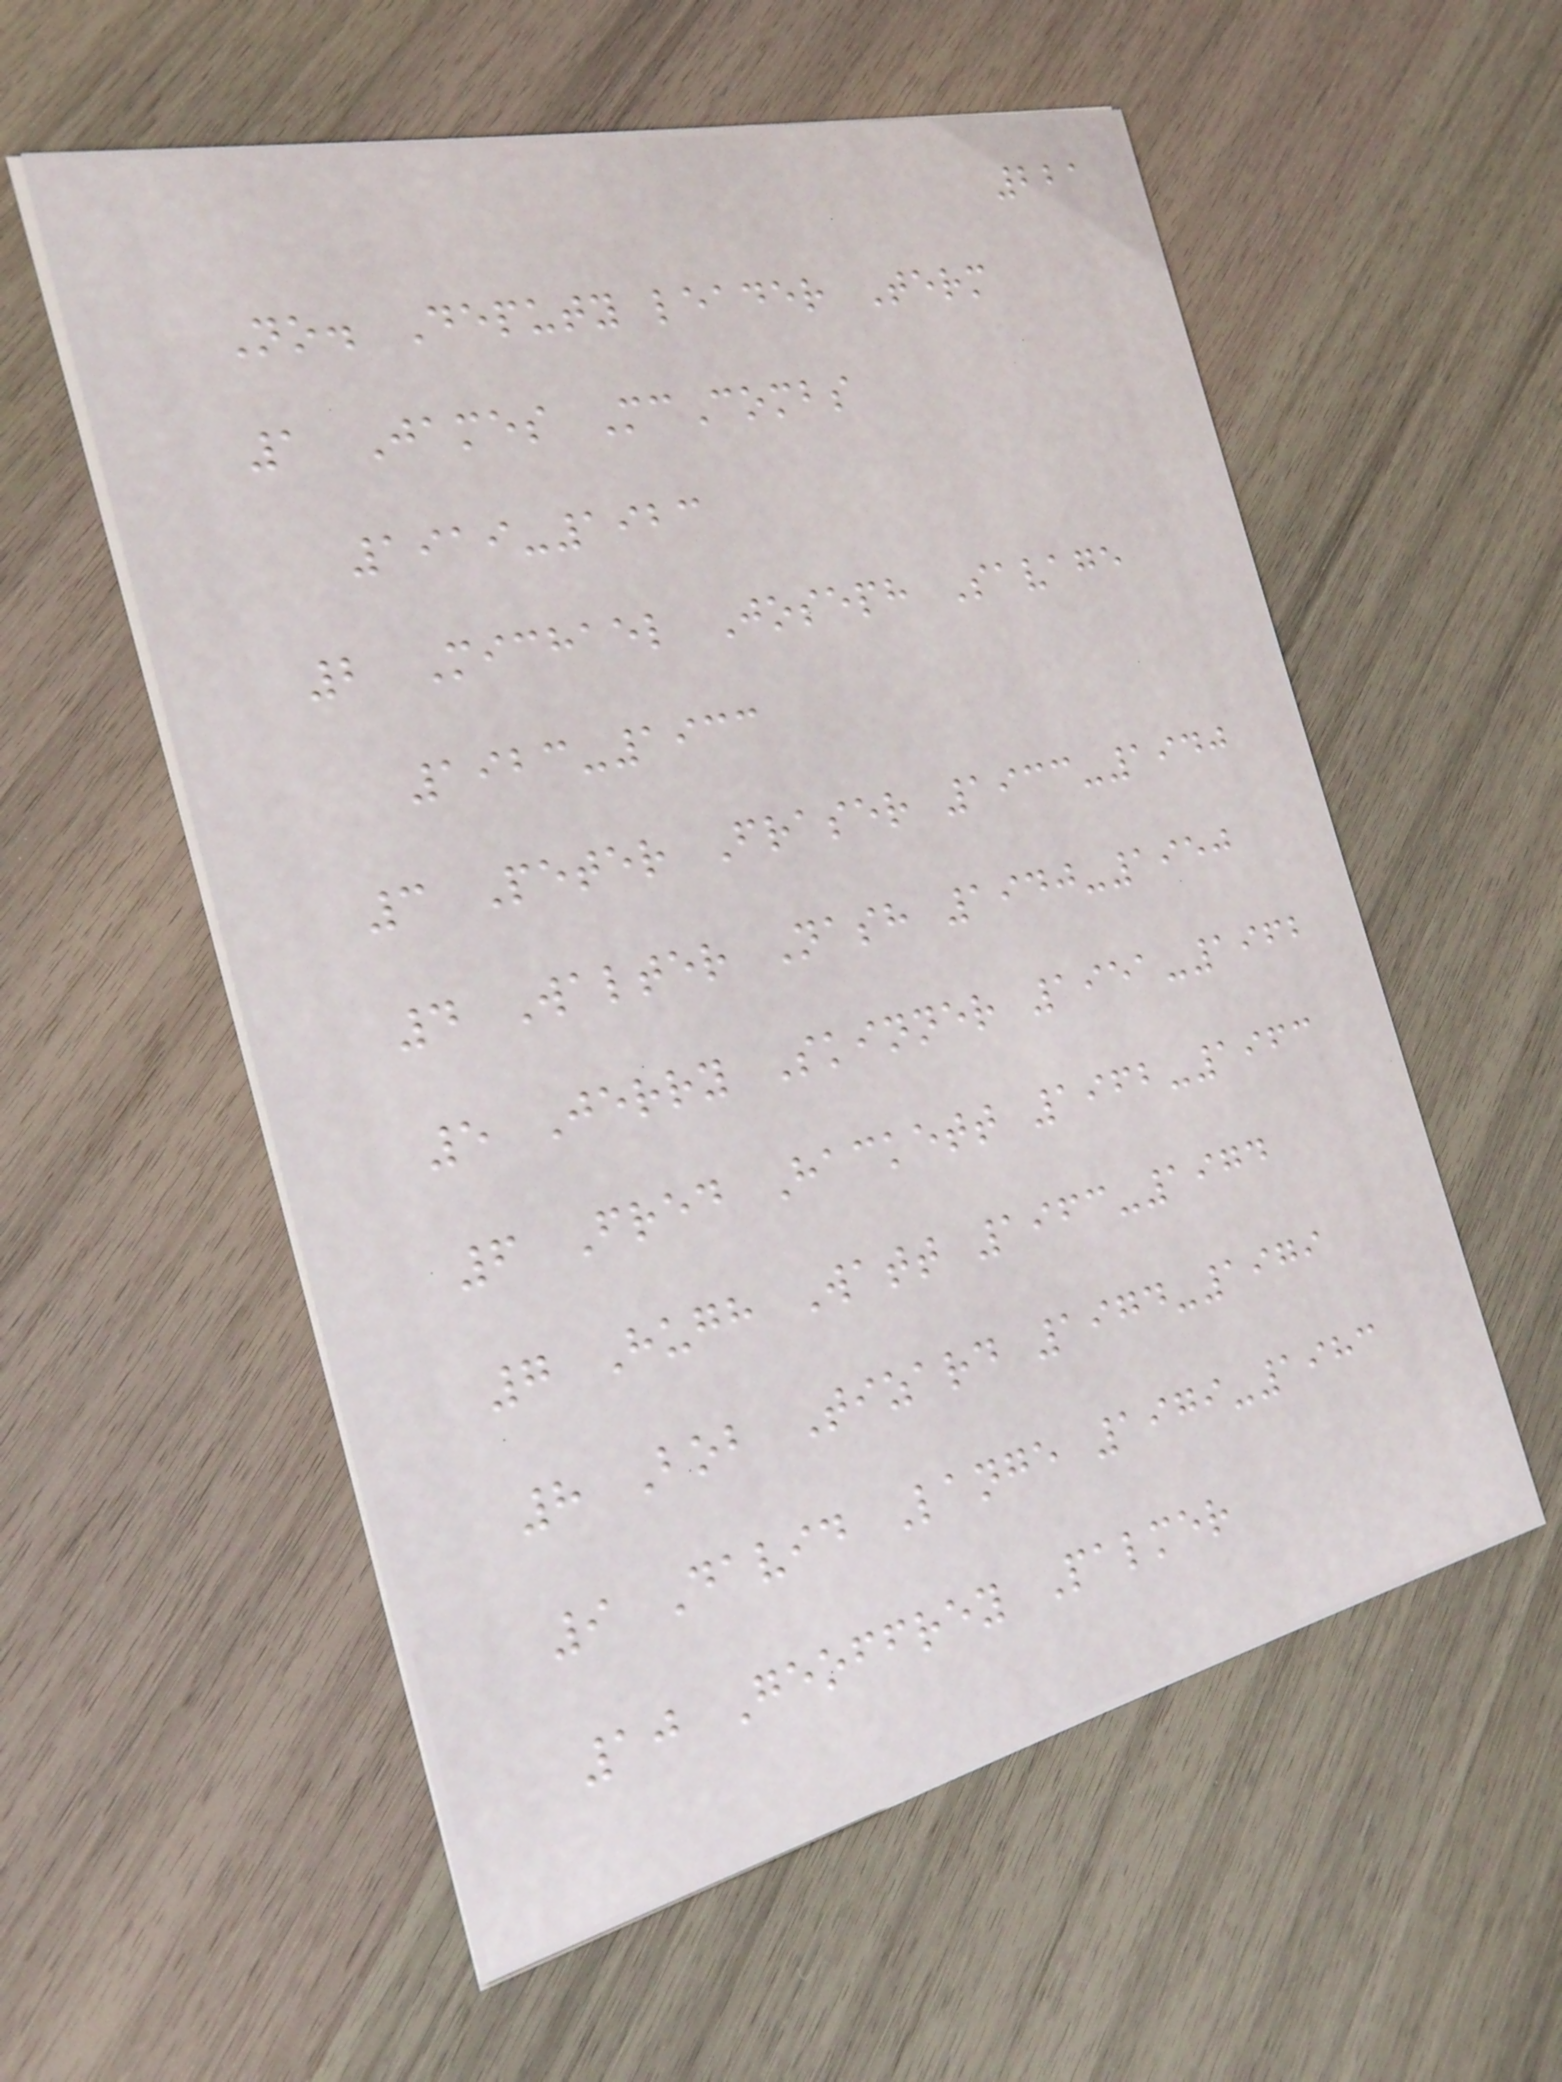221
No. Deputy leader Term
1 James McCombs
1919-1923
2 Michael Joseph Savage
1923-1933
3 Peter Fraser 1933-1940
4 Walter Nash 1940-1950
5 Jerry Skinner 1951-1962
6 Fred Hackett 1962-1963
7 Hugh Watt 1963-1974
8 Bob Tizard 1974-1979
9 David Lange 1979-1983
10 Geoffrey Palmer
